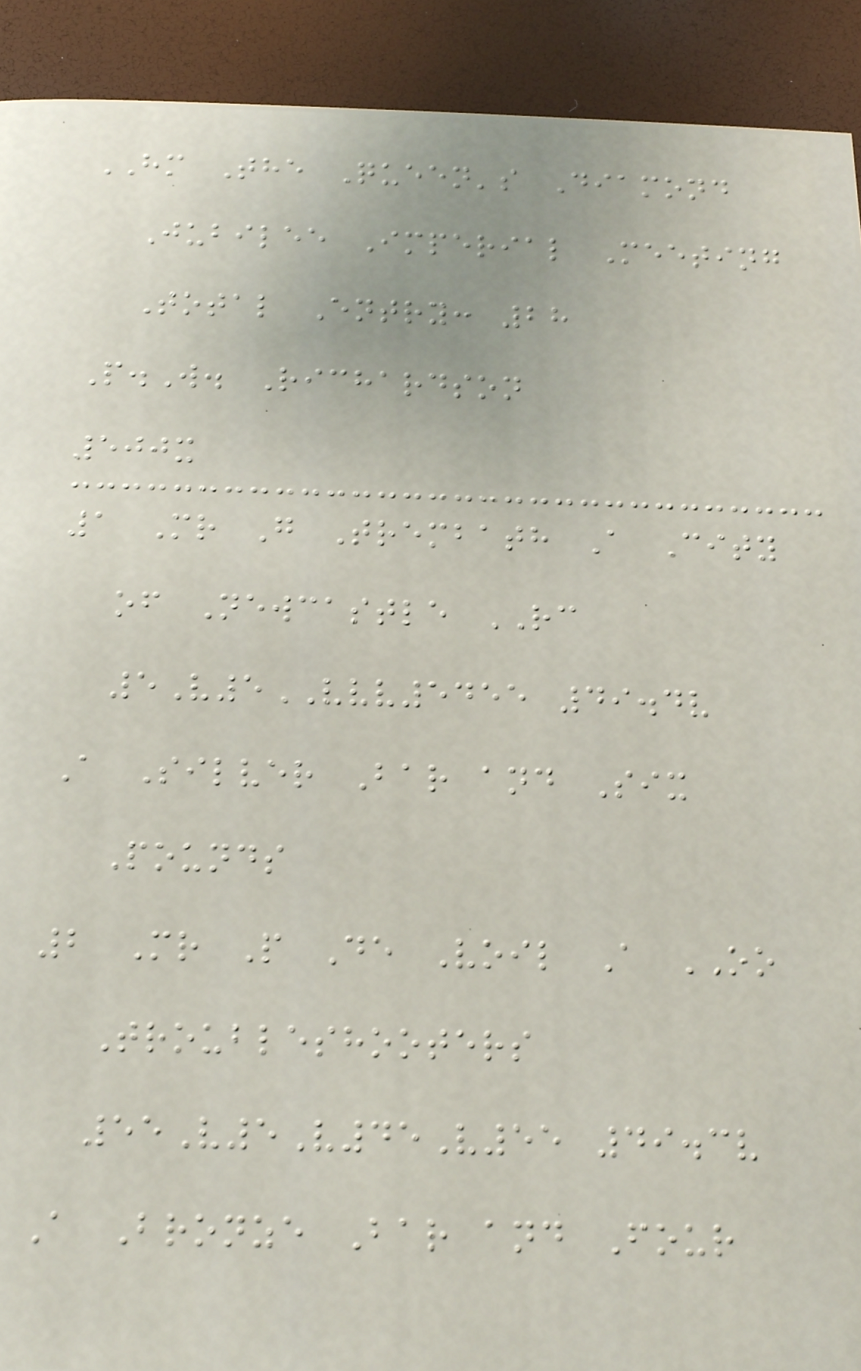HM The Queen's Diamond
Jubilee Imperial Meeting
Total Entry: 28
P.W. Richardson
500x
1 Mr G Trembath A City
of Newcastle RC
5V5VVV5455 49.4v
A Silver Bar and Six
Pounds
2 Mr P De Voil A OO
Troubleshooters
55V5V45V55 49.3v
A Bronze Bar and Four
